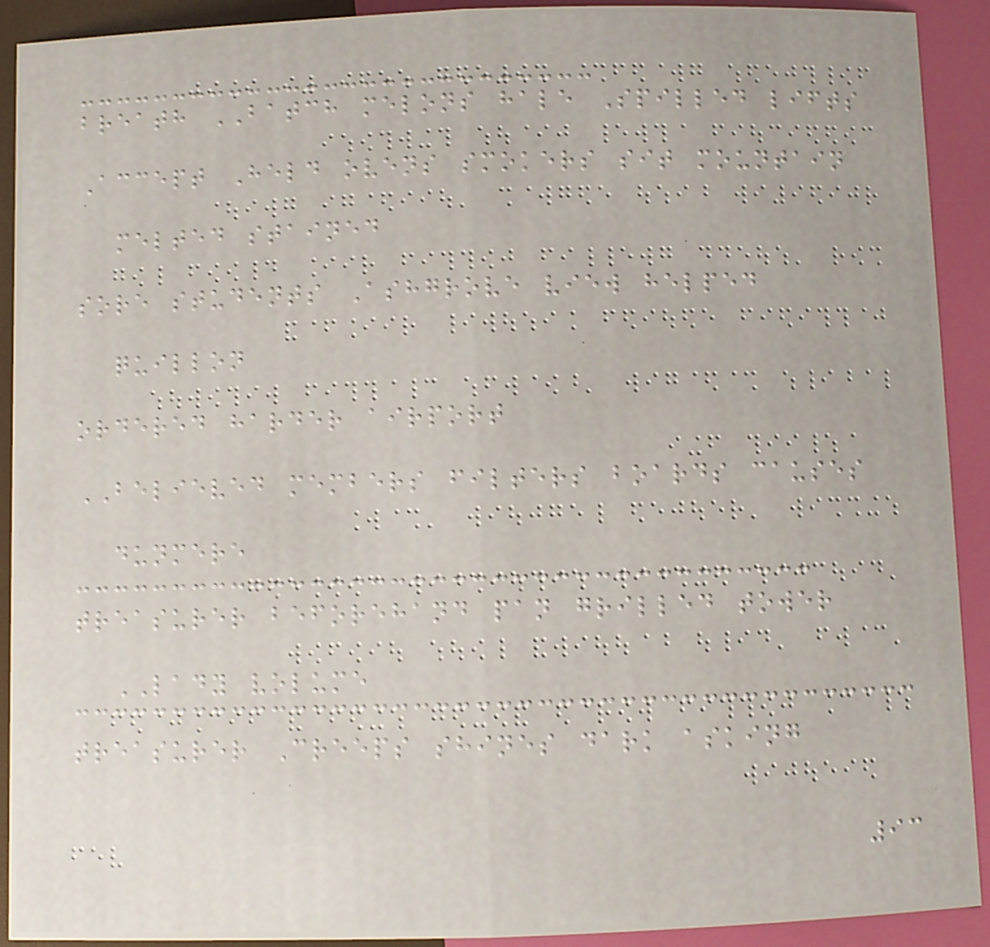breath BATCH melons hale Spilled lifts
Accept Held ovens smokers sit mountain
melted stained
sore students Ashgrove view helped
quillon
ordered harder airport
BELIEVED members filters boards causes
dunmere
treasurer beforehand pan grilled tower
LADY volume
treasurer Creeps shines dark asking
93
